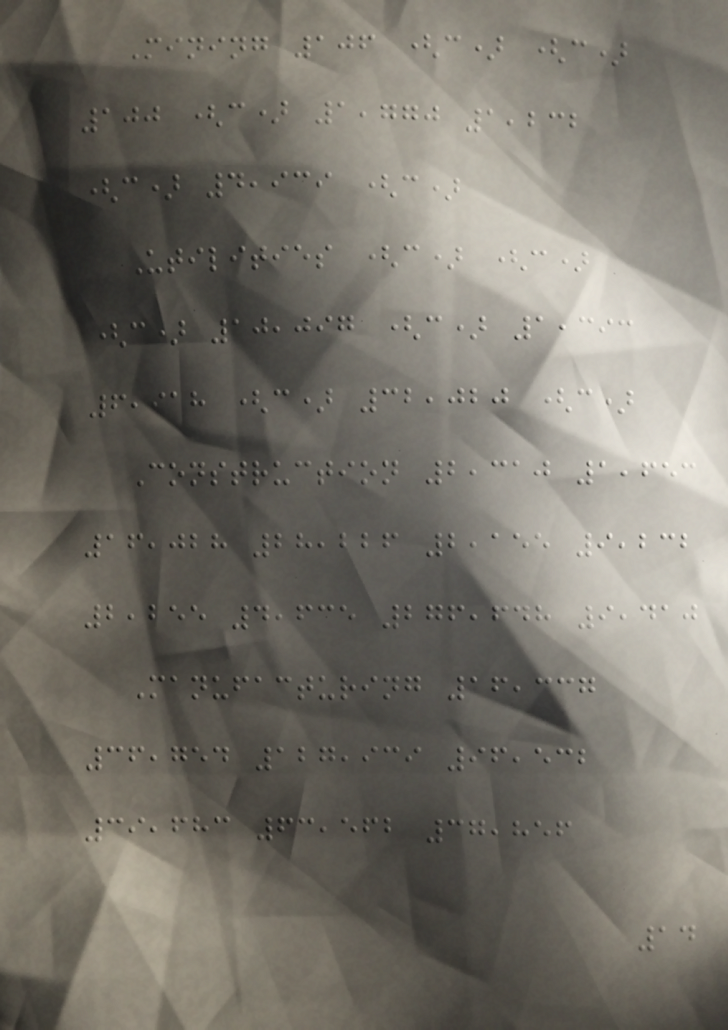Mining 106 (c) (c)
100 (c) 1,770 1,232
(c) 4,939 (c)
Utilities (c) (c)
(c) 10,097 (c) 1,393
6,918 (c) 32,020 (c)
Construction 2,310 1,653
16,028 28,226 2,155 9,232
2,255 4,635 276,648 9,410
Manufacturing 16,337
36,754 127,939 96,532
39,683 63,562 37,856
14
